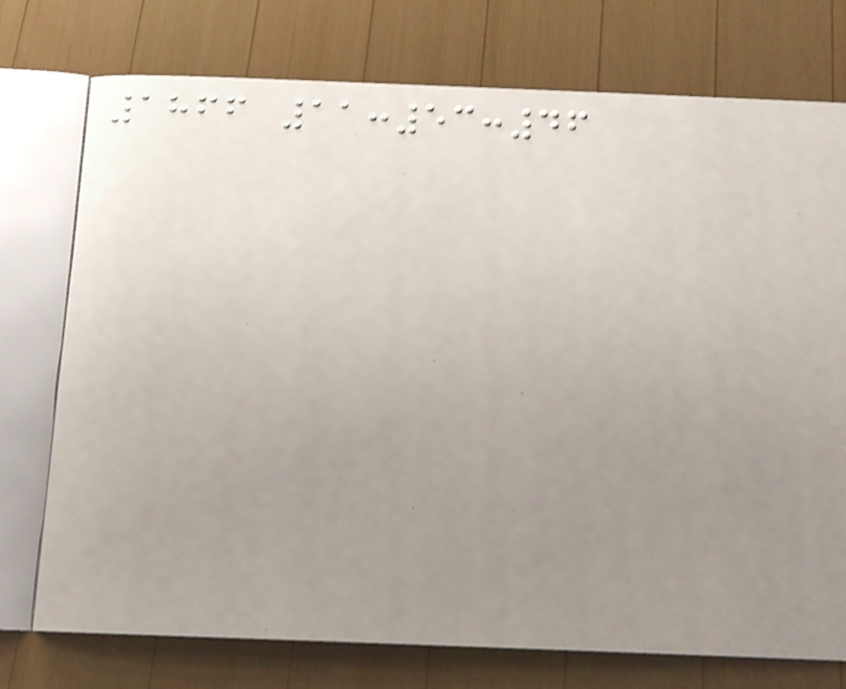1866 11:53:46
